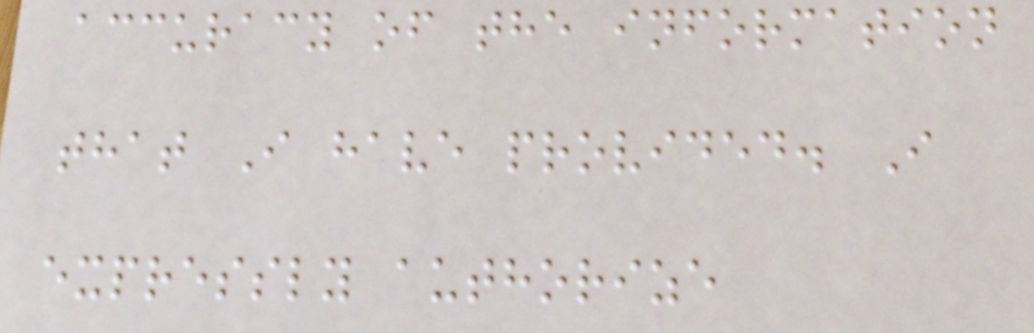accuracy of the information
that I have provided. I
expressly authorize
